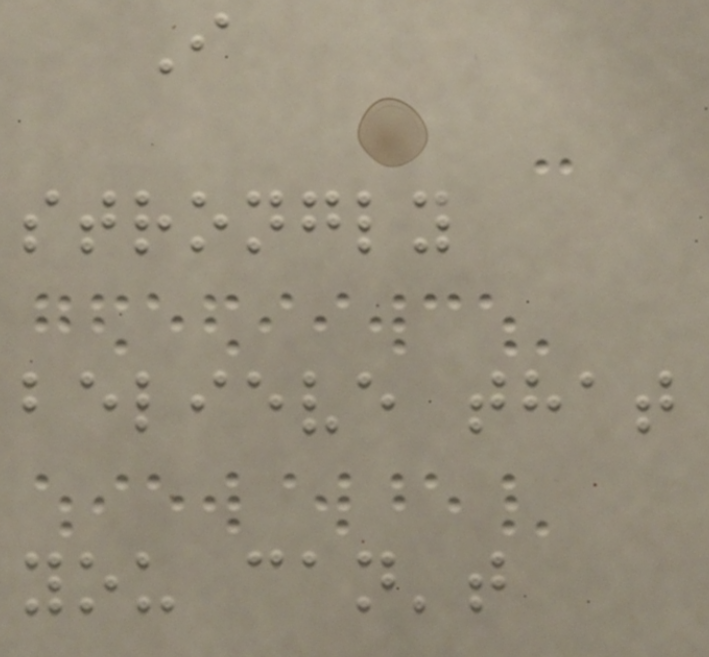I
strongly
believe that
you can't
